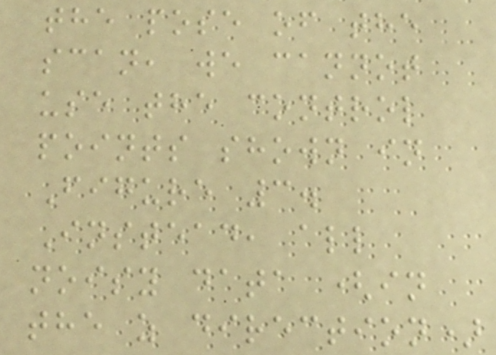the pose of the
scan, we cannot
use the control
points shown in
Figure 3.
Instead, all
noisy data (in
the z direction)
